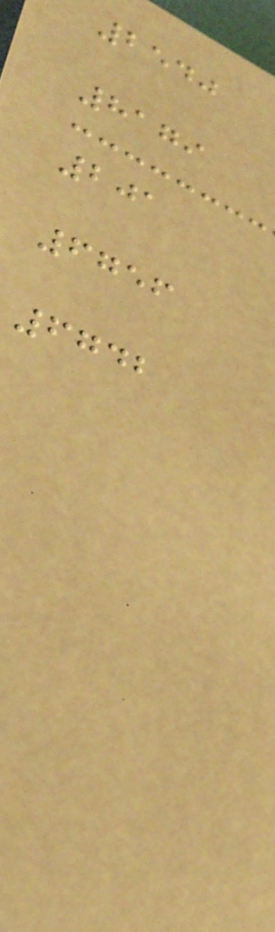2540
8179
201
6756
6742
